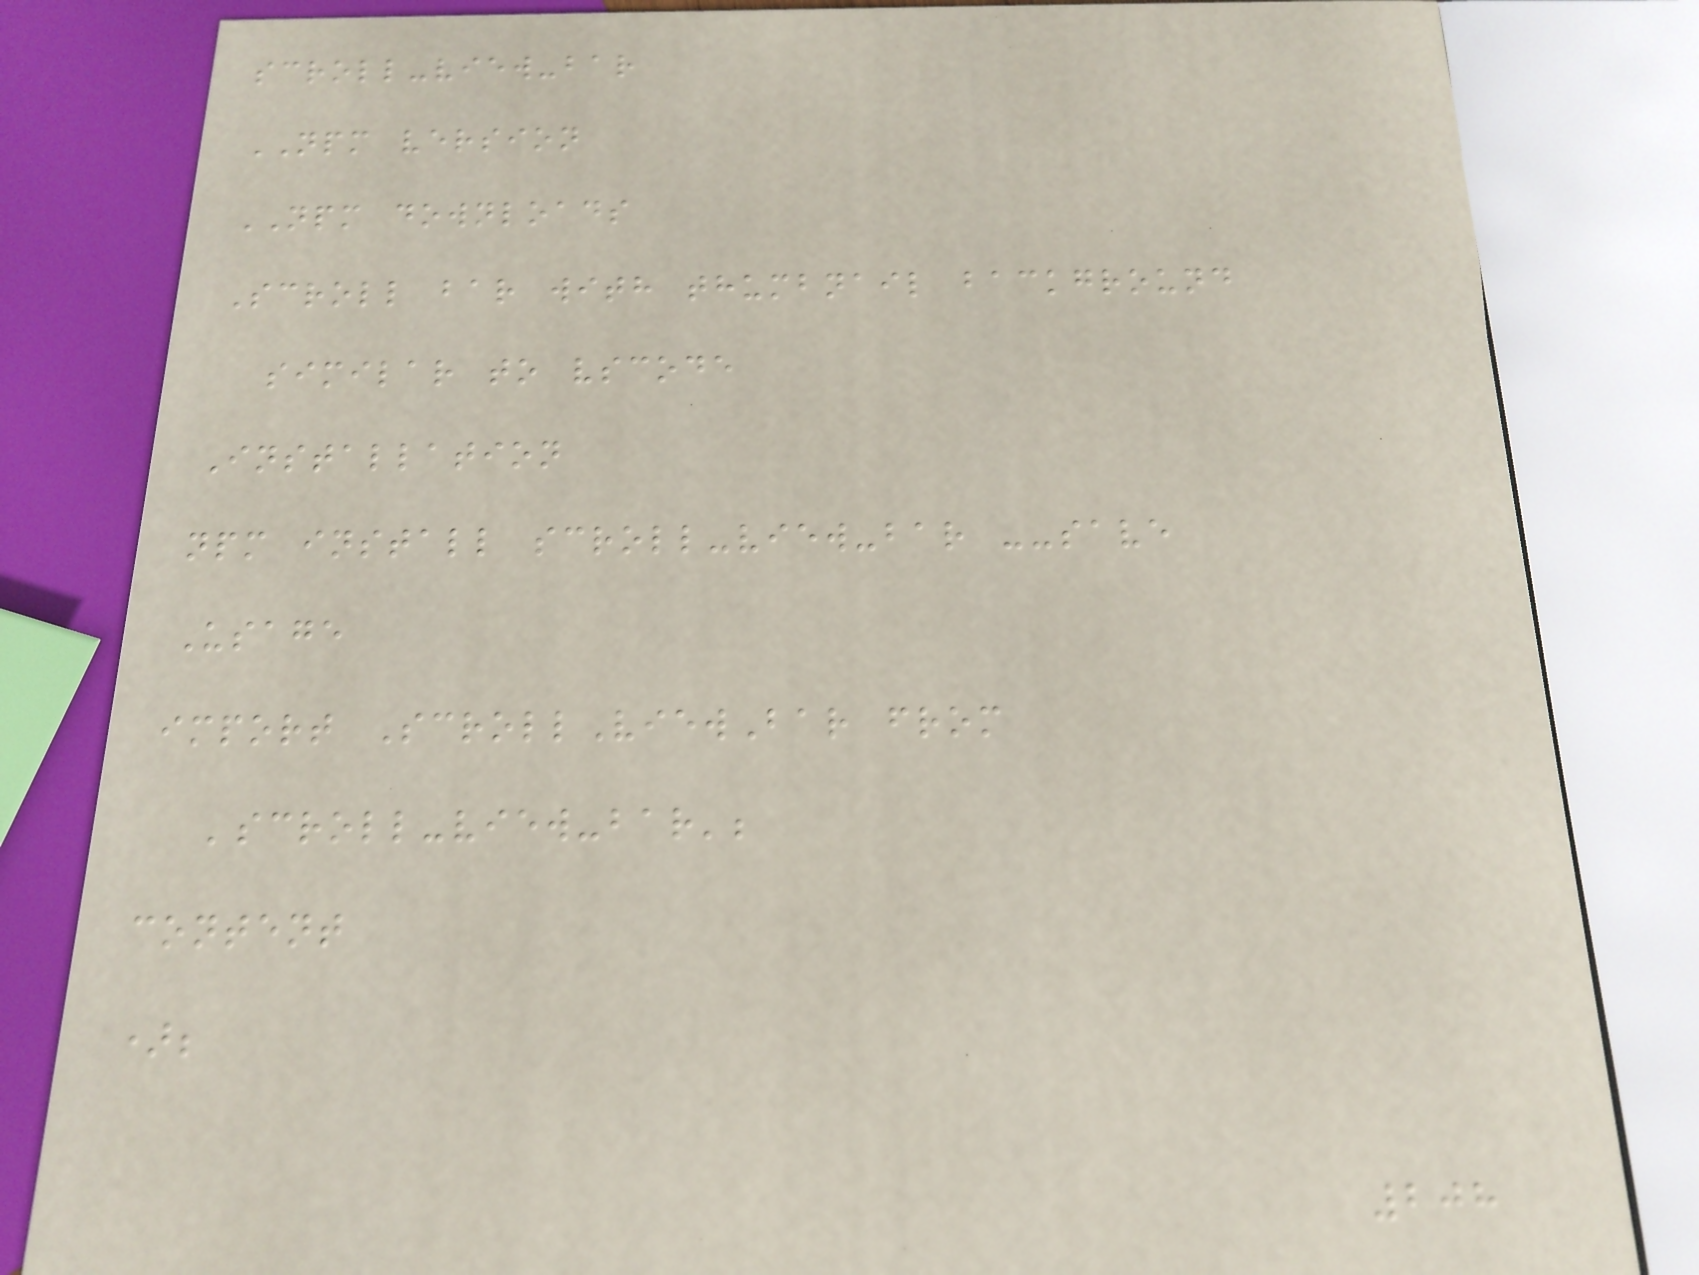scroll-view-bar
NPM version
NPM downloads
Scroll bar with thumbnail background
similar to vscode
Installation
npm install scroll-view-bar --save
Usage
import ScrollViewBar from
'scroll-view-bar';
content
);
208
